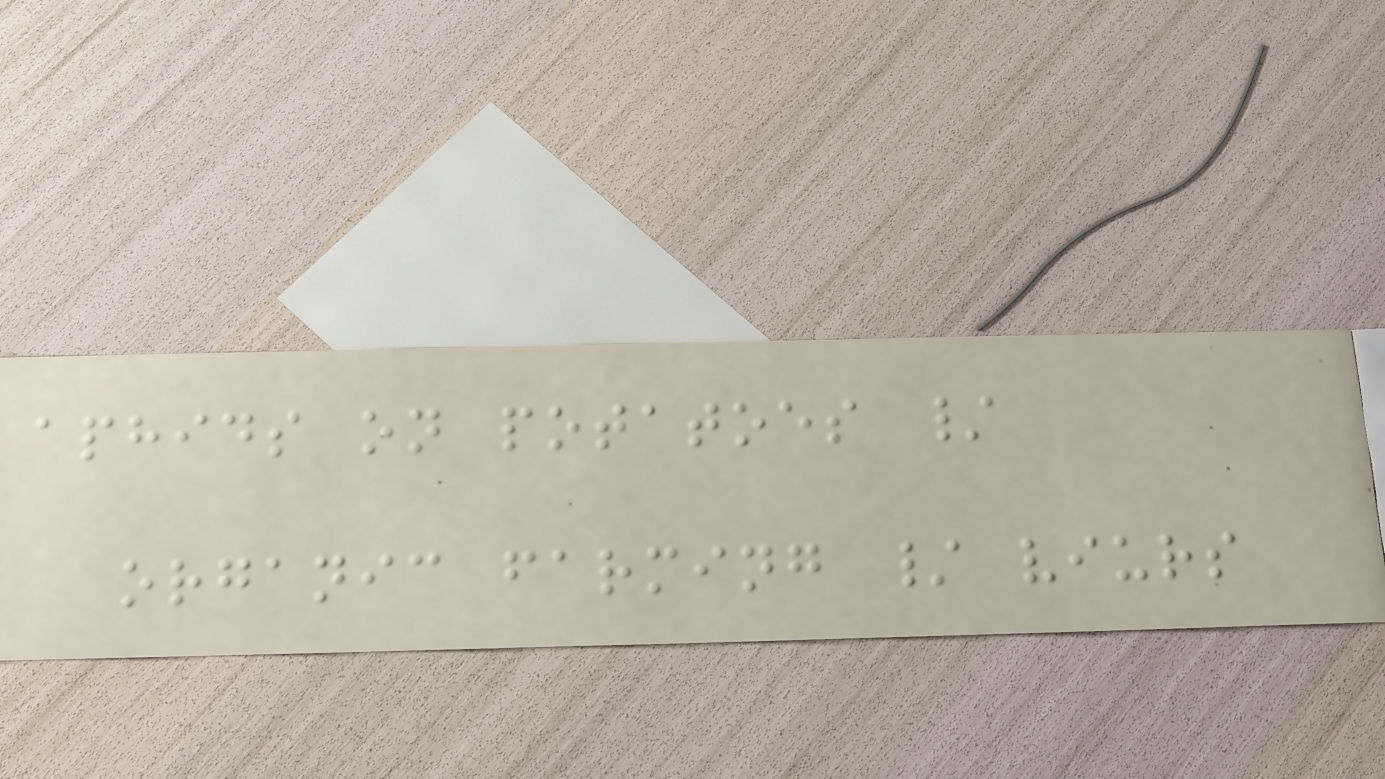aphids on potatoes /
organic farming / viurs
